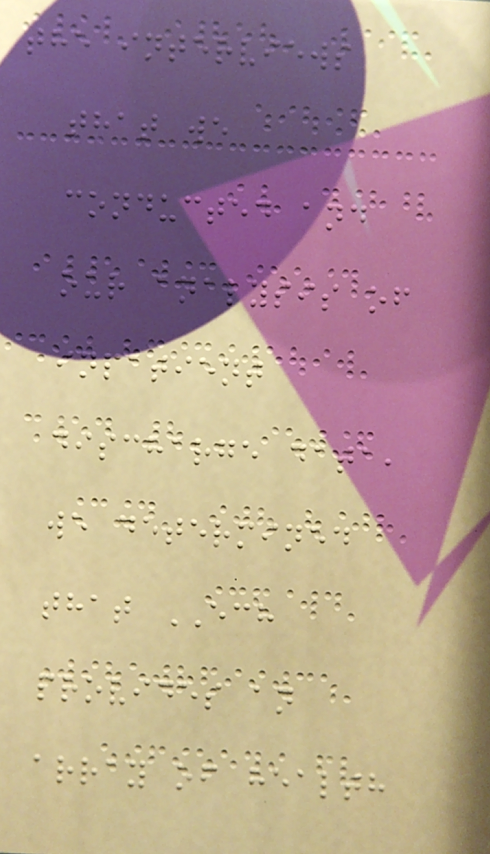the interviews
that we
conducted and
our analysis of
inpatient
discharge data,
we determined
that ECH
provides an
array of health
